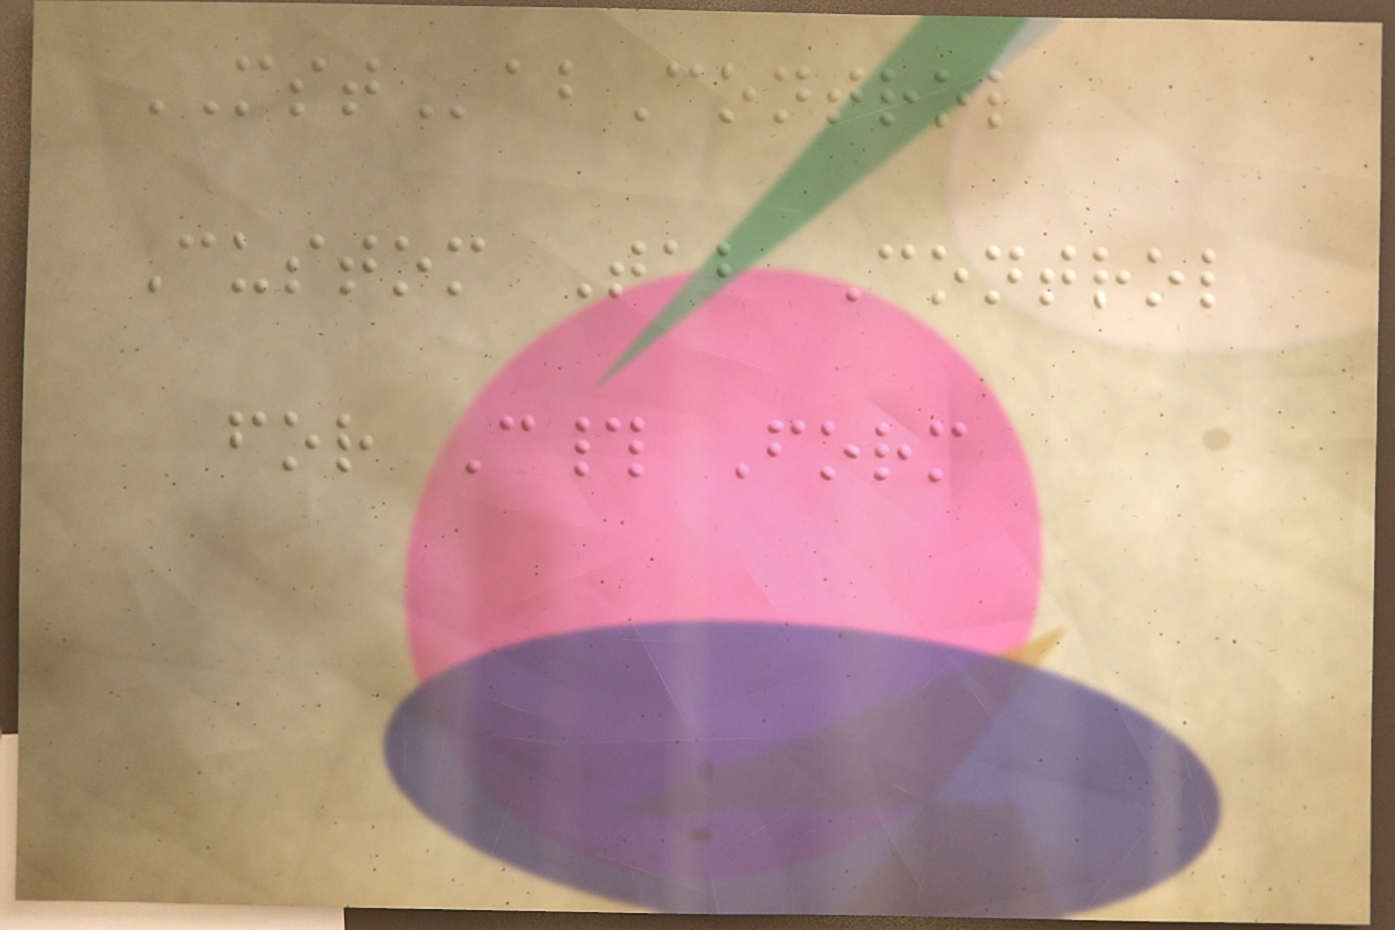MSTabControl
Custom Tab Control
for C# Form
